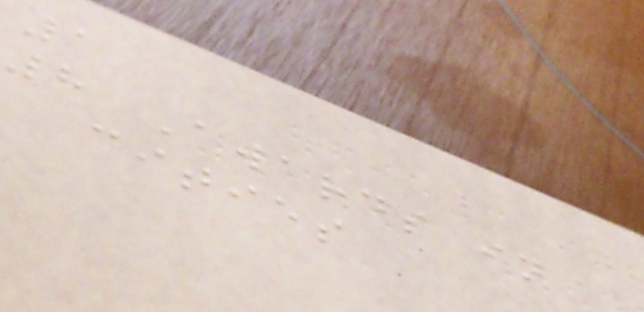1
8 Awards in
cities
